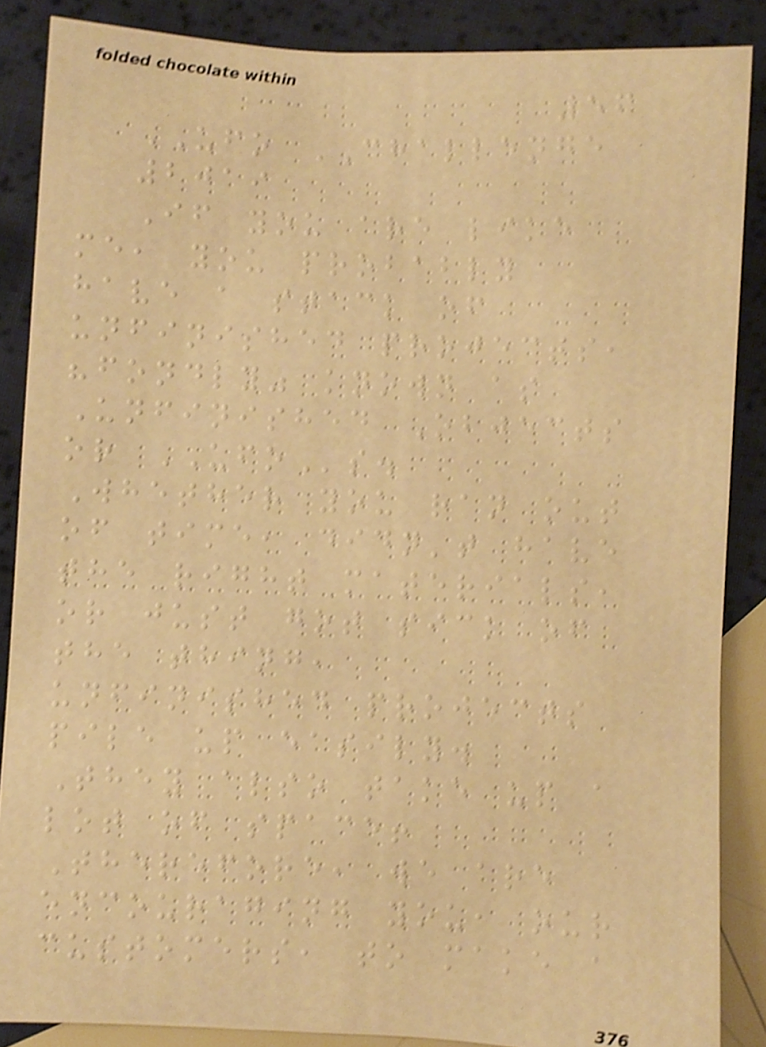56
UFO CHALLENGE
2019
If you are like
me, you probably
have a stack of
unfinished projects,
"fondly" known as
Unfinished Objects
or UFOs.
Whether you ran out
of time, didn't have
the right materials,
or just got sick of
the thing,
unfinished projects
pile up easily.
They also take up a
lot of space!
Therefore, we are
encouraging you, our
customers, to make a
